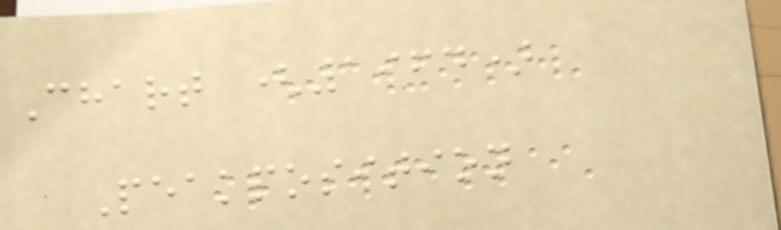Chart (1964)
Peakposition
